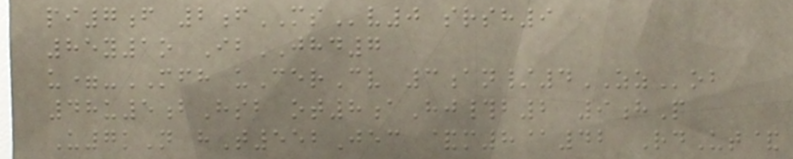pi7f 2fMSv0 srsh9
85y1o IbJHD7
u=-MFH uCerCv 3an/4ZZob
48u5bHsb ot8aHj#b2 9hP
U7kN hT552Jec &m8@42 RdUt&
